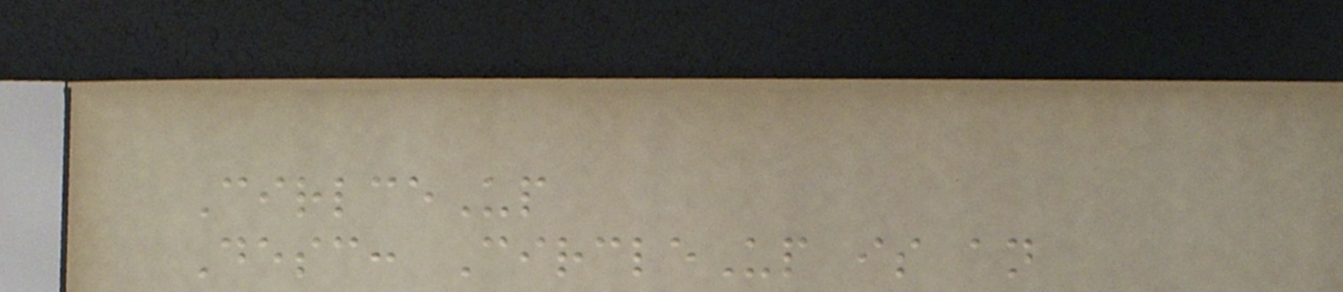CirlceUp
Desc: CircleUp is an
